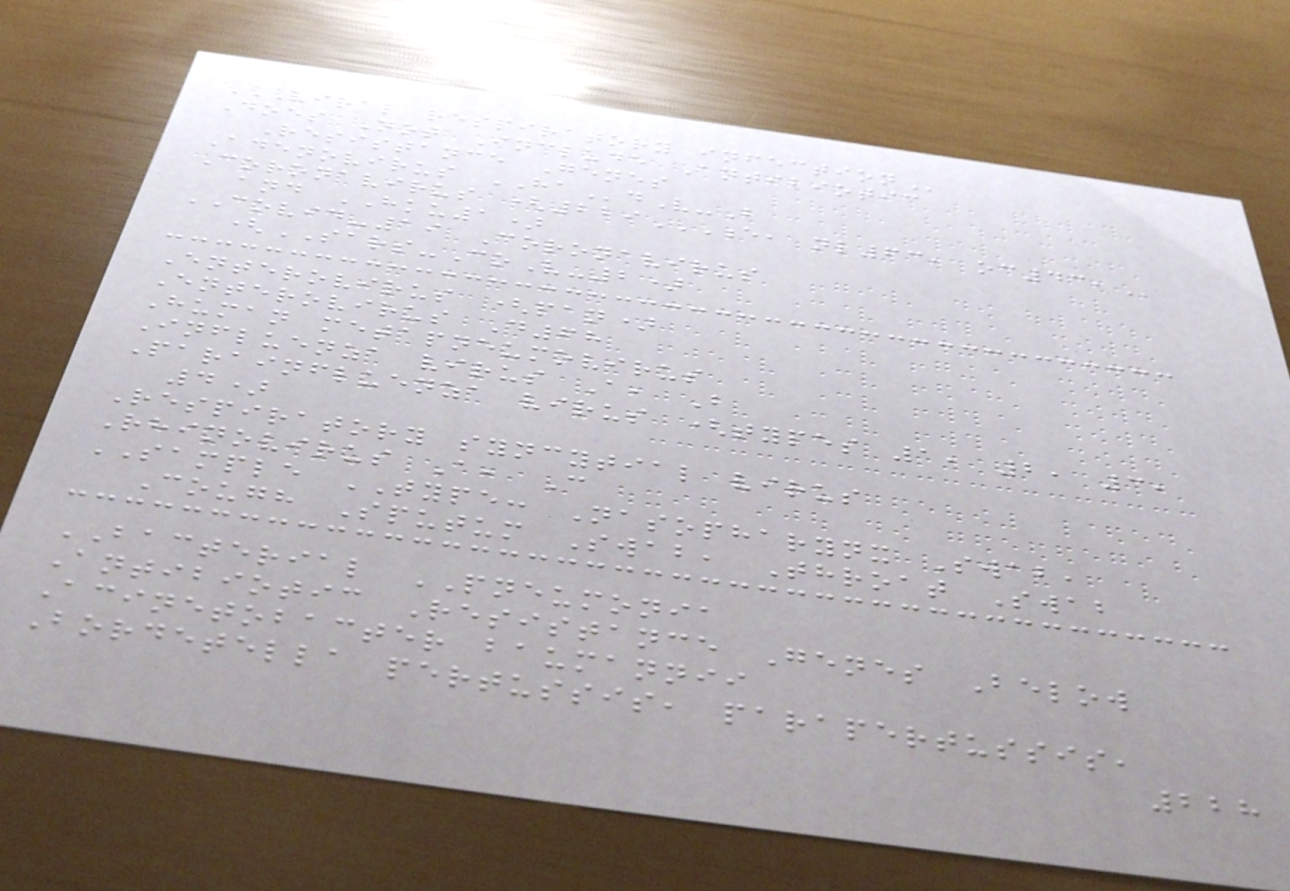VIRAL RESPIRATORY INFECTION
Does Not Include Antibiotic
Resistance Genes
Adenovirus HAdV-B
Coronavirus (229E, NL63, OC43,
and HKU1)
COVID-19 Coronavirus
(SARS-CoV-2)
Enterovirus (pan)
Enterovirus D68
Human metapneumovirus
Influenza virus A, B
Parainfluenza virus (types 1, 2, 3,
4)
Respiratory syncytial virus
Rhinovirus A, C
SAMPLE TYPE: Nasopharynx Swab,
Cough Sputum Swab, Throat Swab
BACTERIAL PNEUMONIA
Antibiotic Resistance Genes Below
Acinetobacter baumannii
Bordetella pertussis, parapertussis,
228
